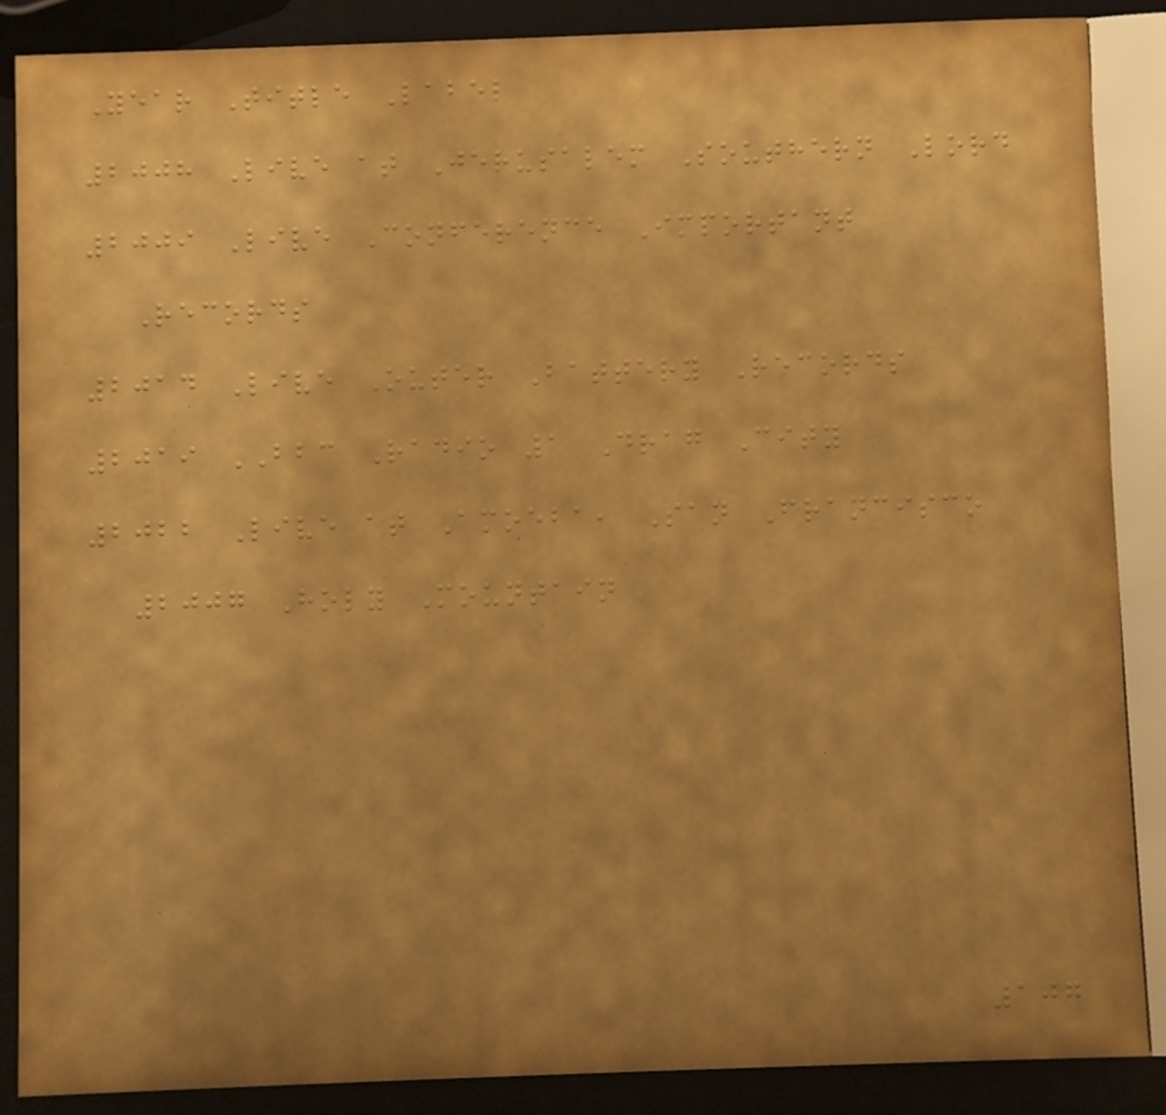Year Title Label
2008 Live at Jerusalem Southern Lord
2009 Live Conference Important
Records
2014 Live Outer Battery Records
2019 BBC Radio 1 Drag City
2022 Live at Amoeba, San Francisco
2007 Holy Mountain
107
